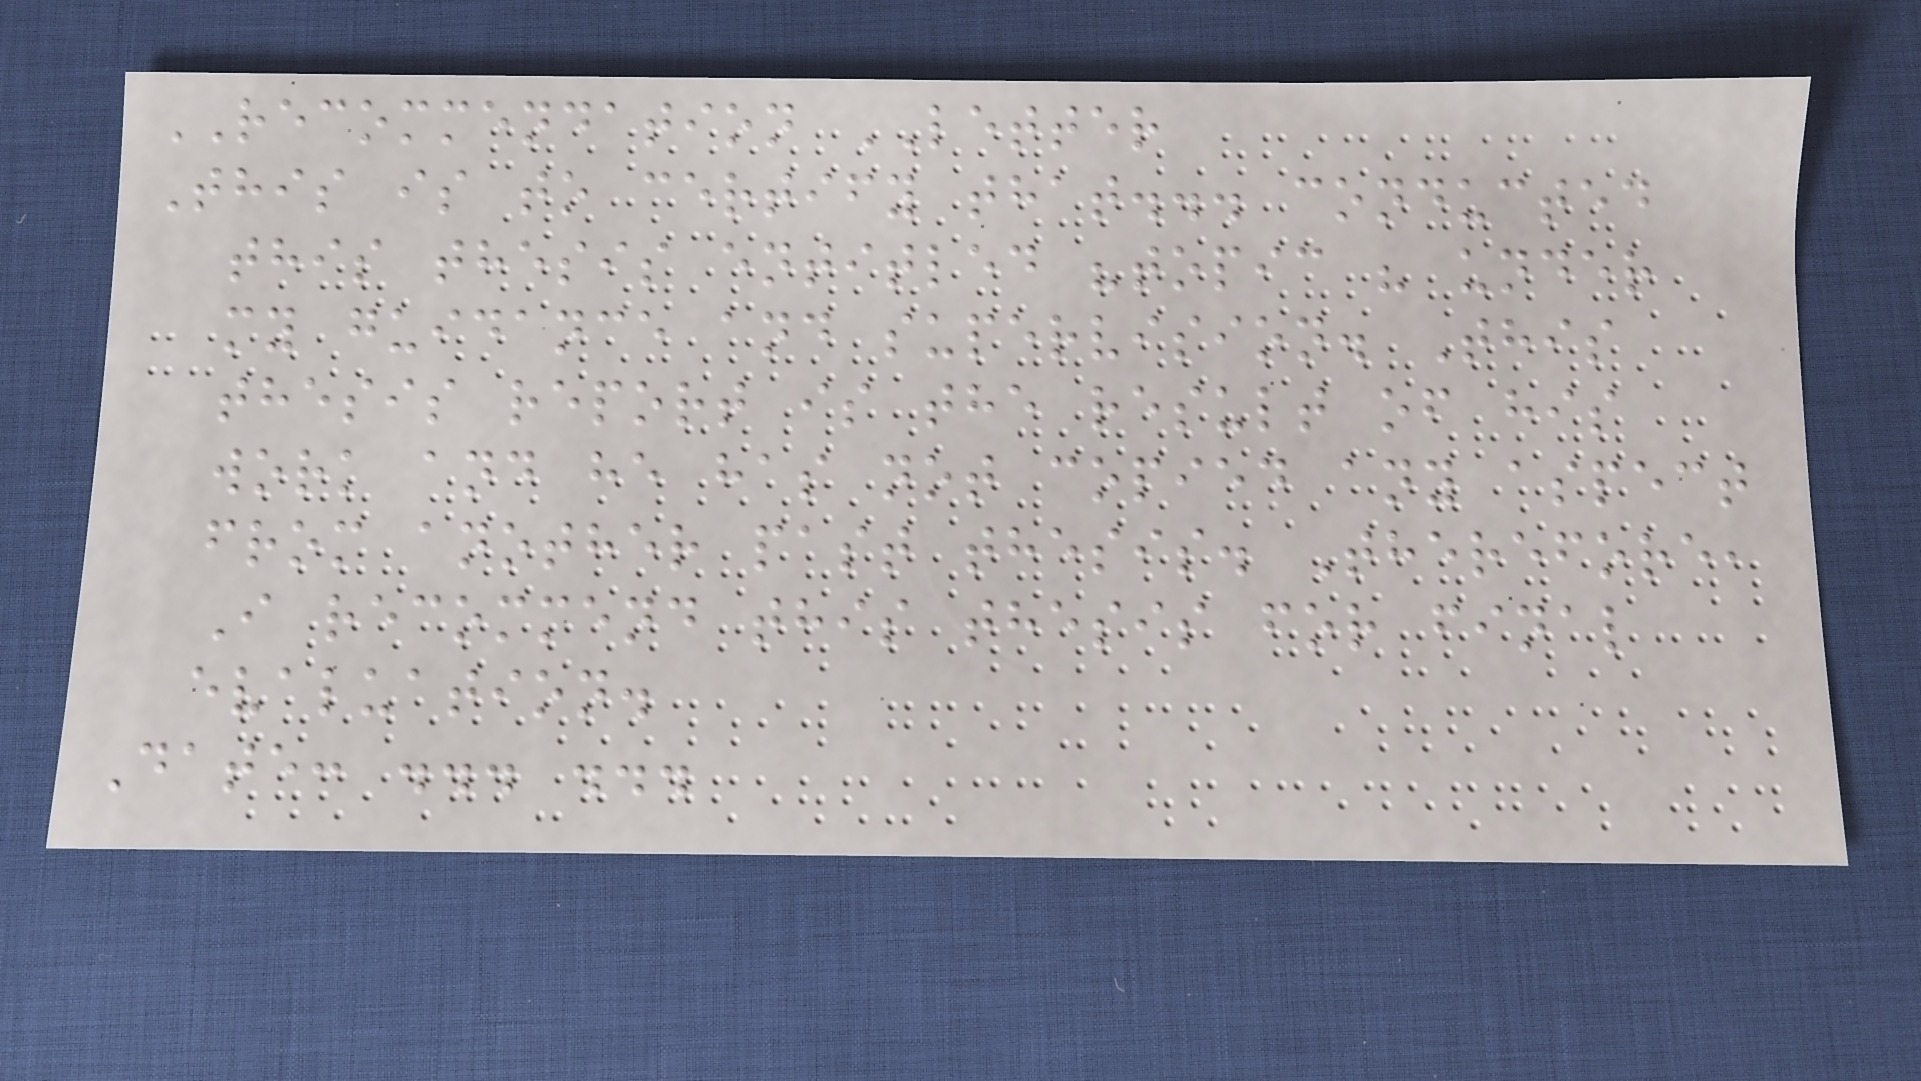RECOMMENDATION LETTER
This is to certify that... conducted
this thesis entitled "topic " under
my guidance and supervision. This
thesis report is the result of his
work and he has not copied any aspect
from another past thesis. Therefore,
I recommend this thesis for final
evaluation.
Date: ... ...
